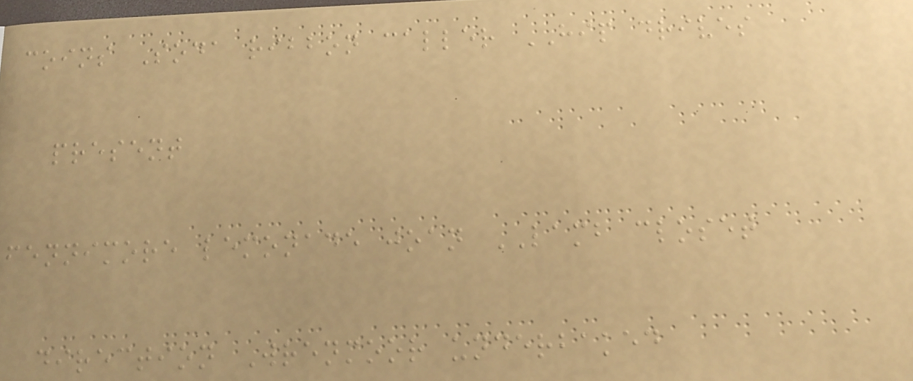coins Soda ribbon caller HIP drives
present
fennimore lemonade joan LAMB closet
direction Wrenmoor underbaked
